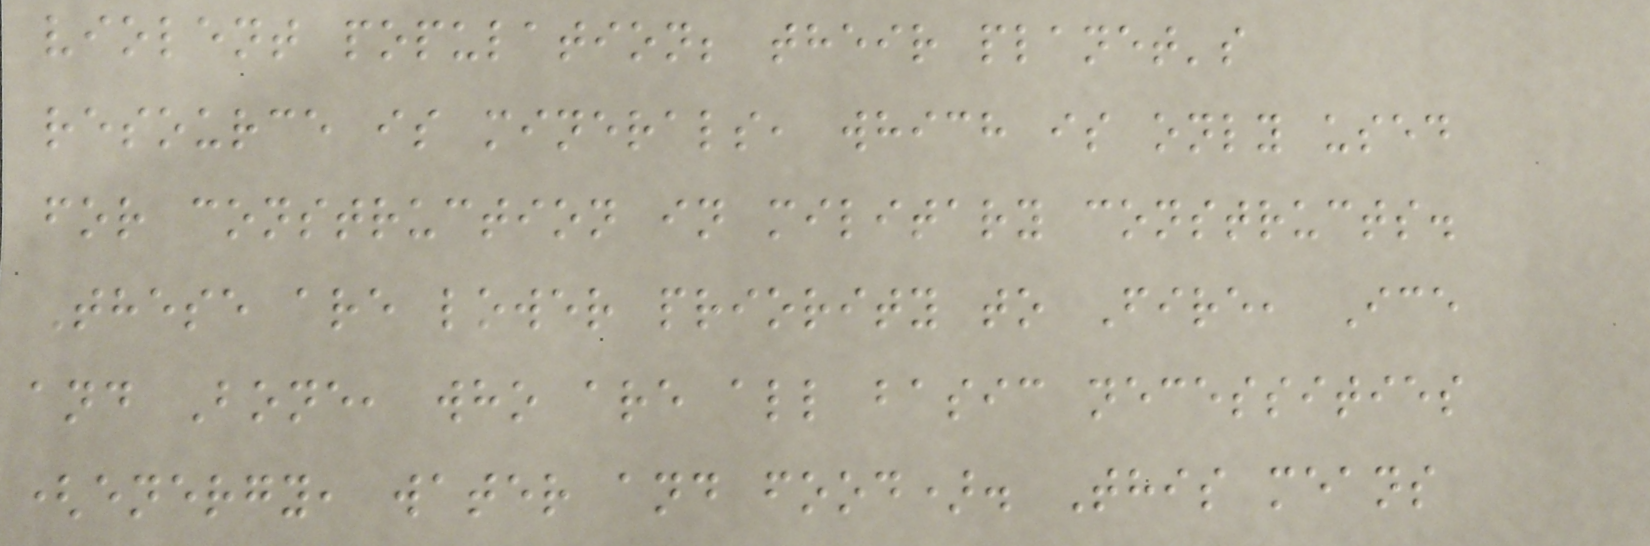violent population; their planet's
resource is minerals, which is only used
for construction in military constructs.
These are lower priority to Fire, Ice
and Bone, who are all basic necessities
(energy, water and food). This means
